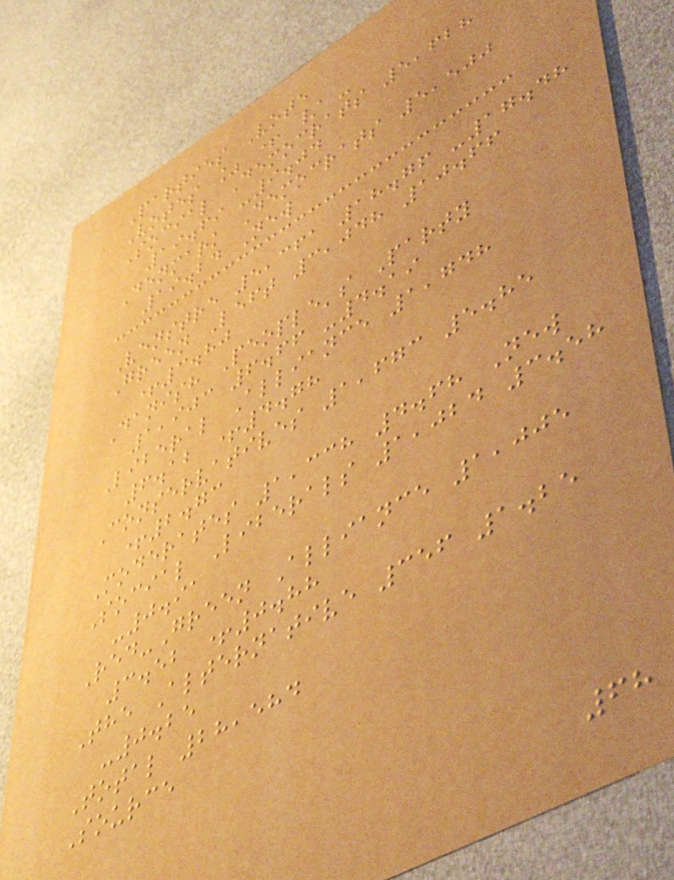Parties Vote
Votes % + / -
Social Democrats 5,628
19.69 -9.04
Denmark Democrats 5,500
19.24 New
Venstre 5,361 18.76 -17.48
Green Left 3,048 10.66
+3.80
Danish People's Party
1,903 6.66 -4.19
Liberal Alliance 1,748
6.12 +4.78
Conservatives 1,673 5.85
+2.73
Moderates 1,338 4.68 New
Social Liberals 1,024 3.58
-0.91
Red-Green Alliance 1,005
3.52 +0.88
The Alternative 356 1.25
-0.25
Total 28,584
Source
68
